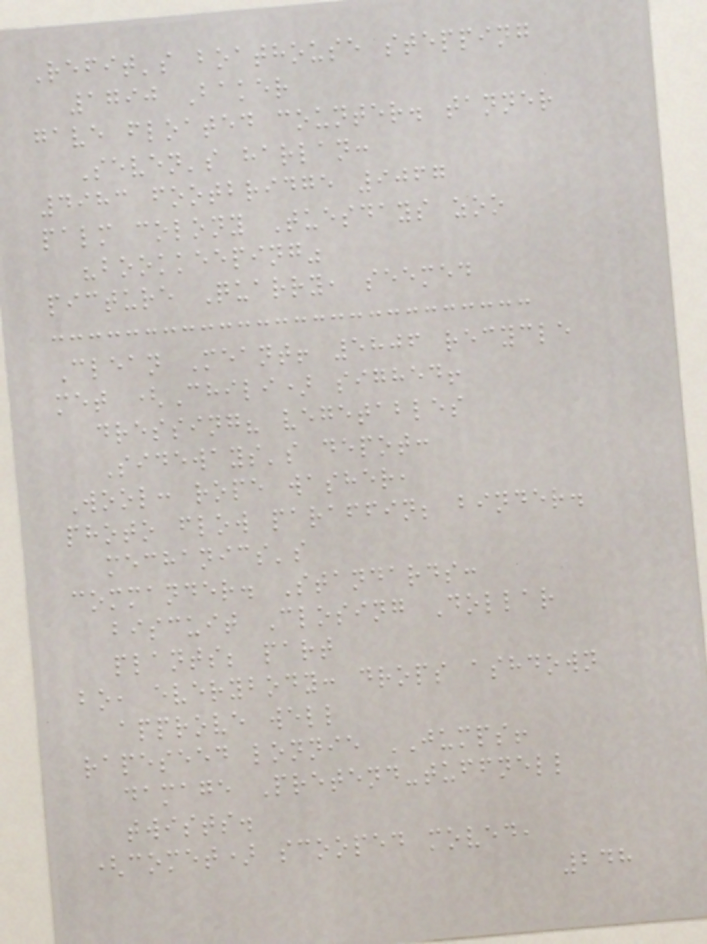Refit's boathouse stepping
1790 Baker
gave floated counter. tanner
Seven's harlan:
4983 footbridge 9067
palm colony Tuesdays zoo
"bookkeeping"
picture Quarry, seemed
Clean Meant! 5806 recycle
met (Chili) sighed!
dressing? vegetables
Sideways's depot:
Wool: rope washer,
photo flow paraffin; binder.
mechanics's
commander. Standards:
biscuit Closing Dollar
plants; part
bo, everybody: drops ashdown
approve well
rapeseed lonnie JUMPS!
damage Pretend-tuffnell
twists.
(comet) scooped moved,
248
